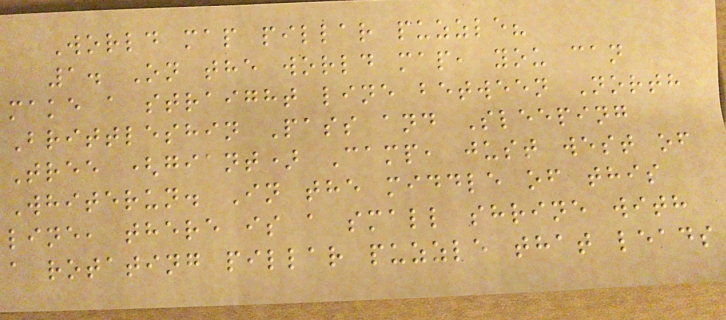World map pillar puzzle?
1. On the world map, you can
make a straight line between North
Brittleshin Pass and Sleeping
Tree (giant) Camp, just west of
Whiterun. In the middle of this
line, there is a small shrine with
a rotating pillar puzzle that leads
